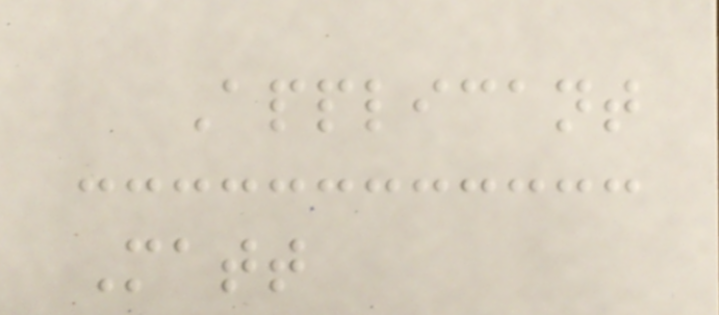Applicant
Matt
